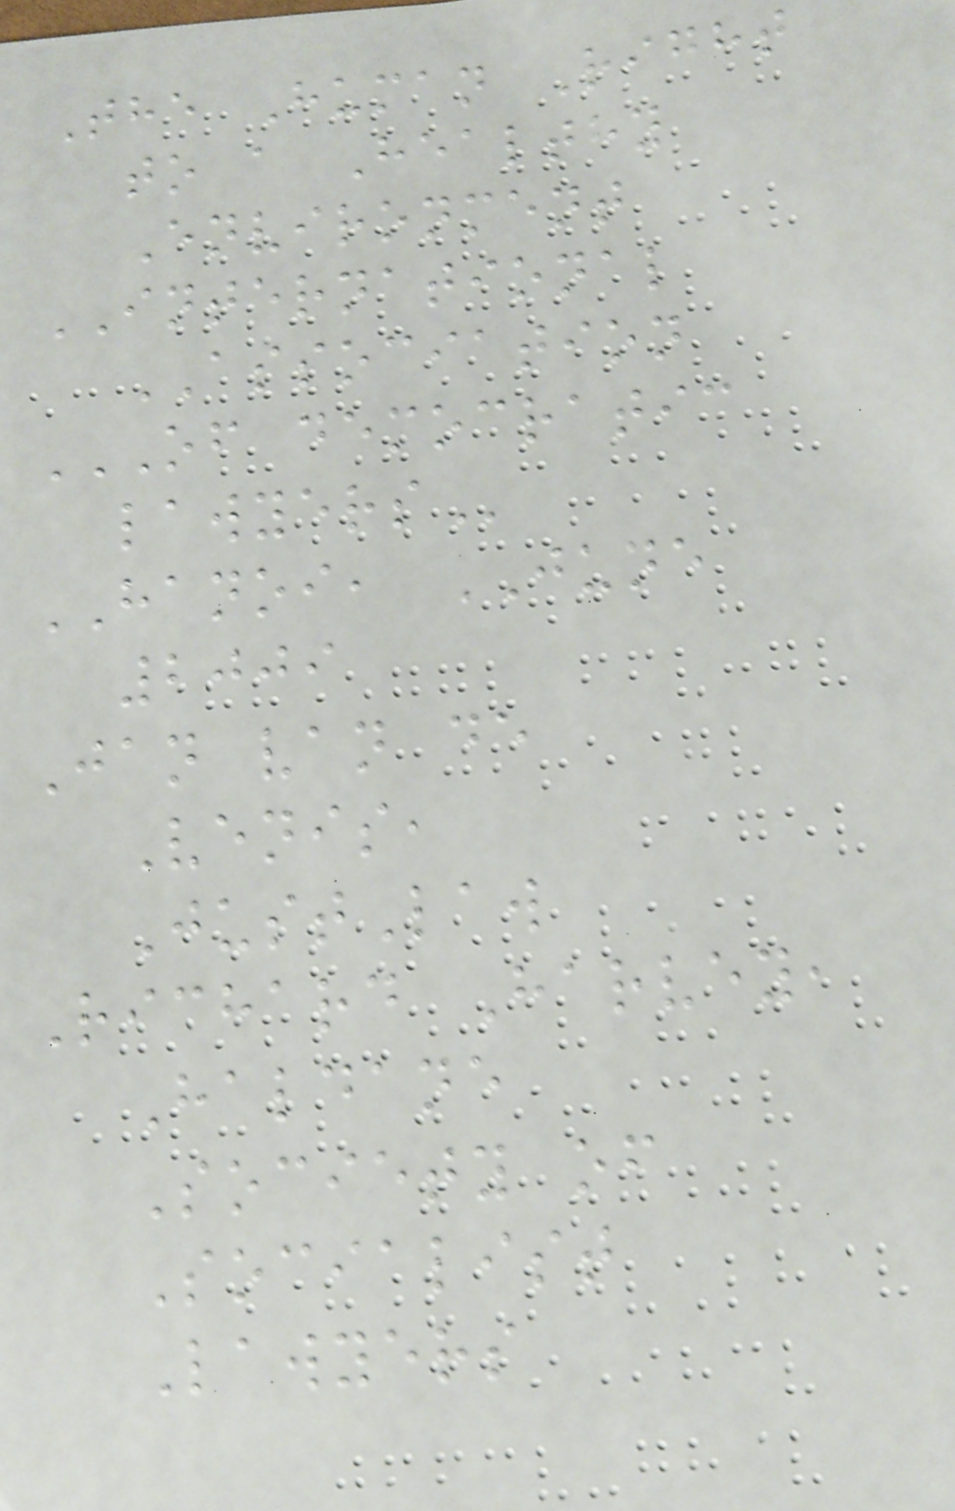The Human Right
to a Healthy
Environment
INTERNATIONAL
ASSOCIATION
OF DEMOCRATIC
LAWYERS
HANOI, JUNE
2009
Jan van de
Venis,
JustLaw
Richard Harvey,
Haldane
Society of
Socialist
Lawyers
